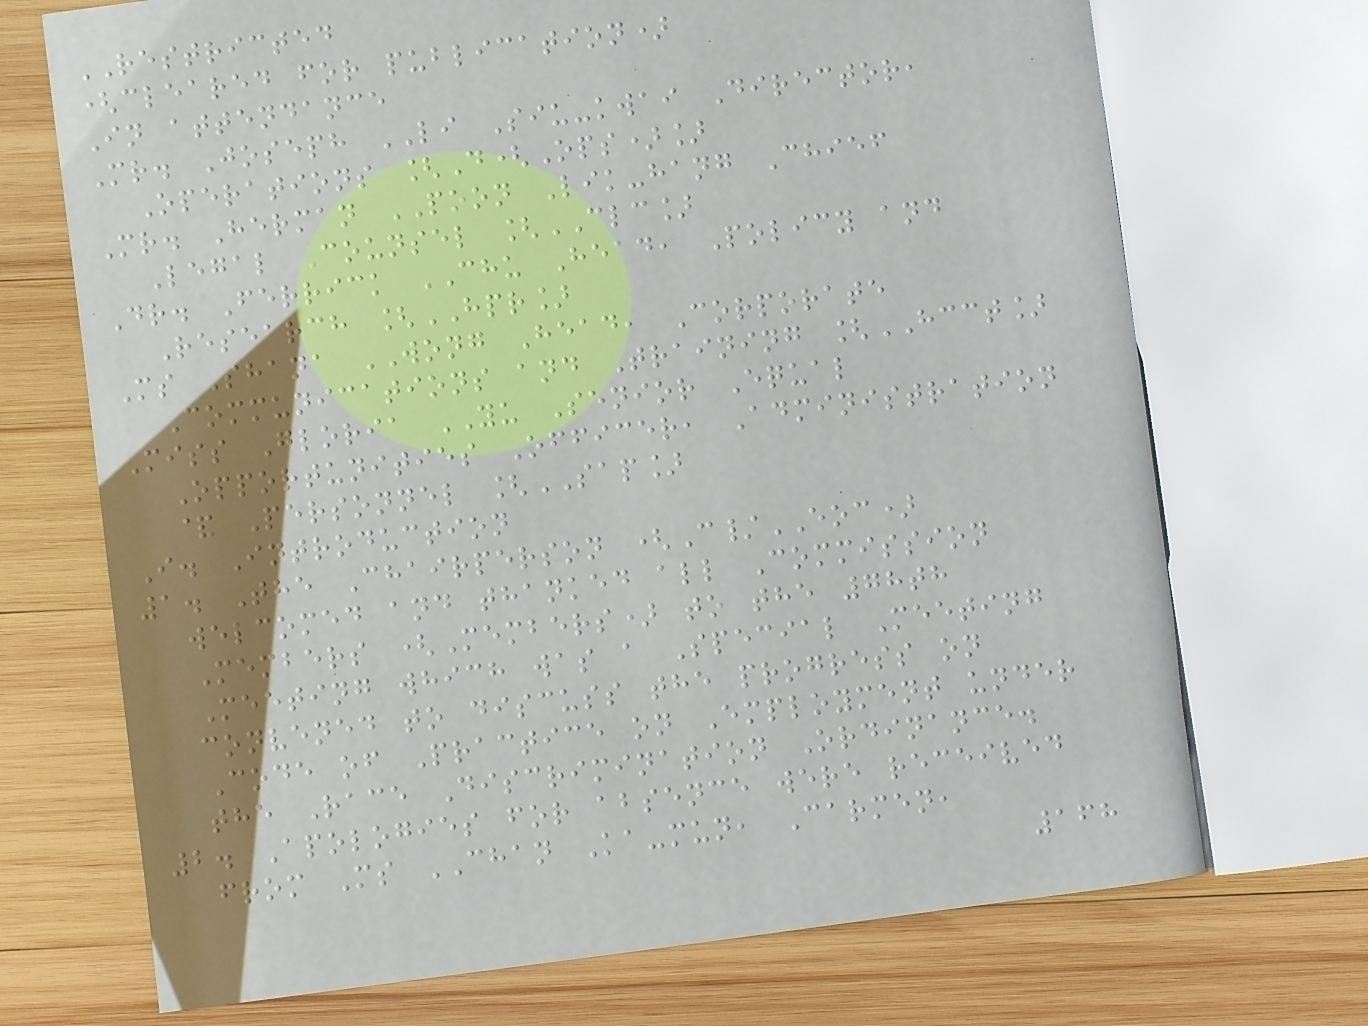RESTRICTED
(cleared for publication)
In attendance
Mr. Joseph LI Siu-kwai Director,
Operations [D(Ops)]
Mr. Herman POON Lik-hang Chief
Legal Counsel [CLC]
Dr. Ferrick CHU Head, Policy and
Research [HPR]
Ms Shana WONG Head, Corporate
Communications and Training [HCCT]
Miss Gloria YU Senior Equal
Opportunities Officer, Administration
& Personnel [SAP]
I. Introduction
1. The Chairperson (C/EOC)
welcomed and thanked all Commission
Members (Members) to the 78th
Meeting which was a Special Meeting
convened to discuss the progress on
Code of Practice on Employment under
the Race Discrimination Ordinance.
2. Apologies for absence were received
from Ms CHAN Ka-mun, Carmen,
168
